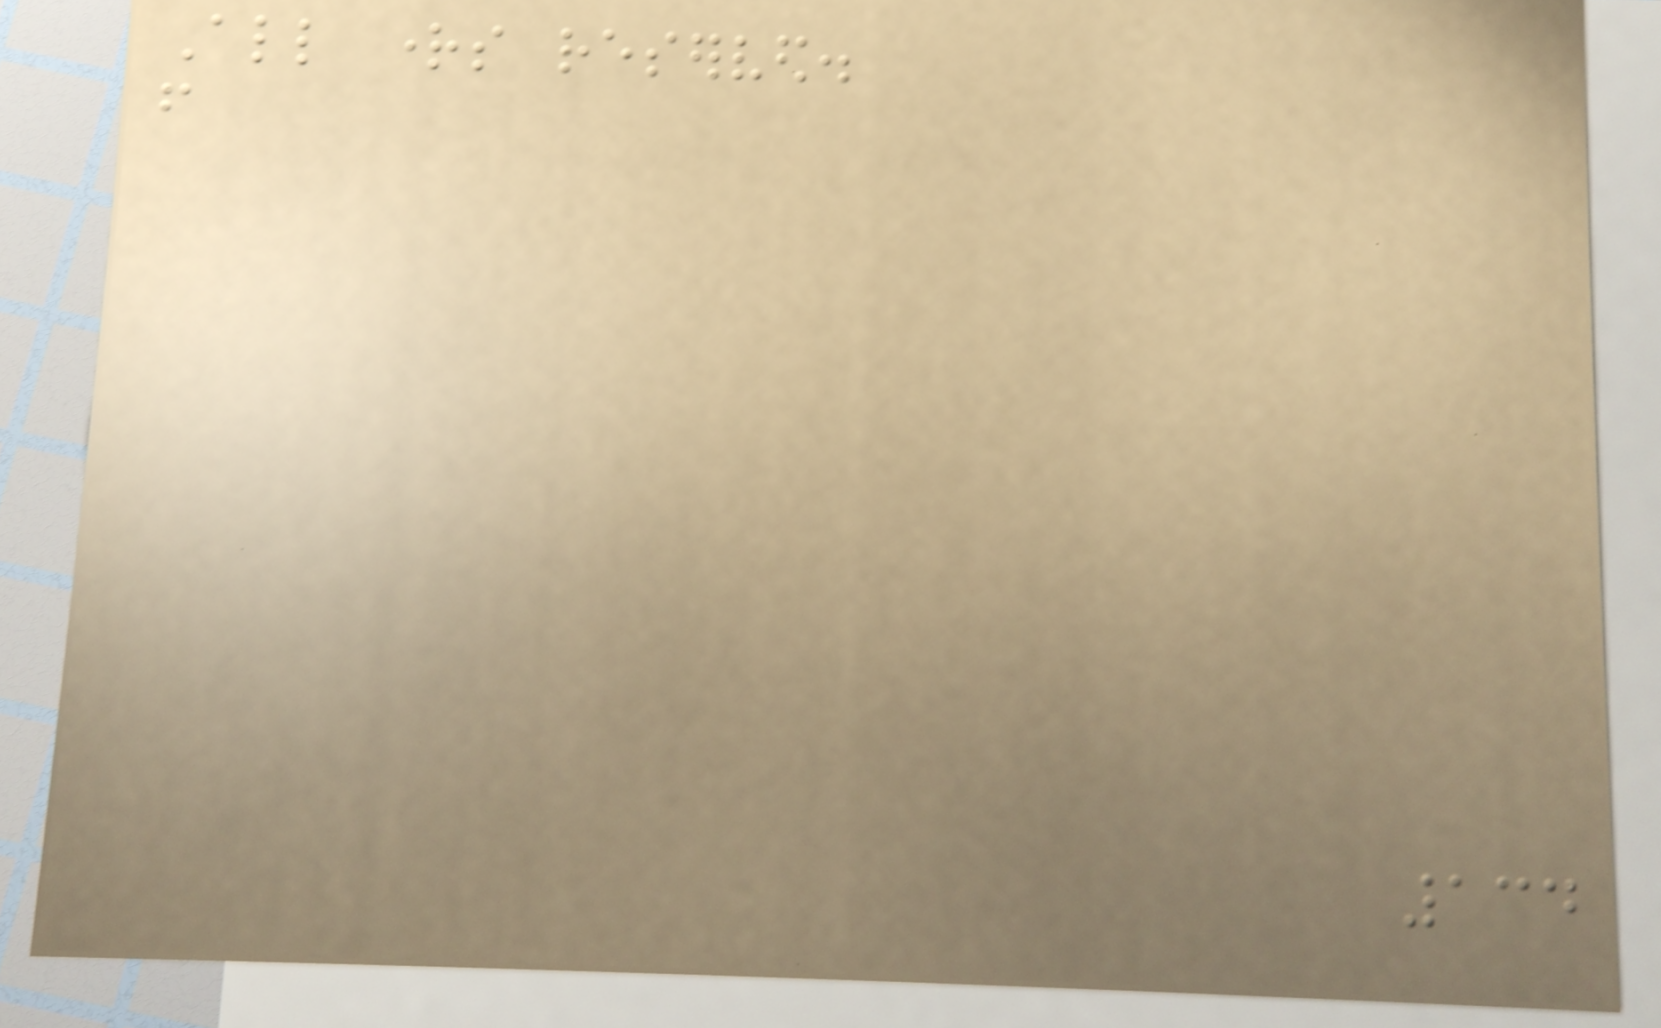All rights reserved.
from
134
